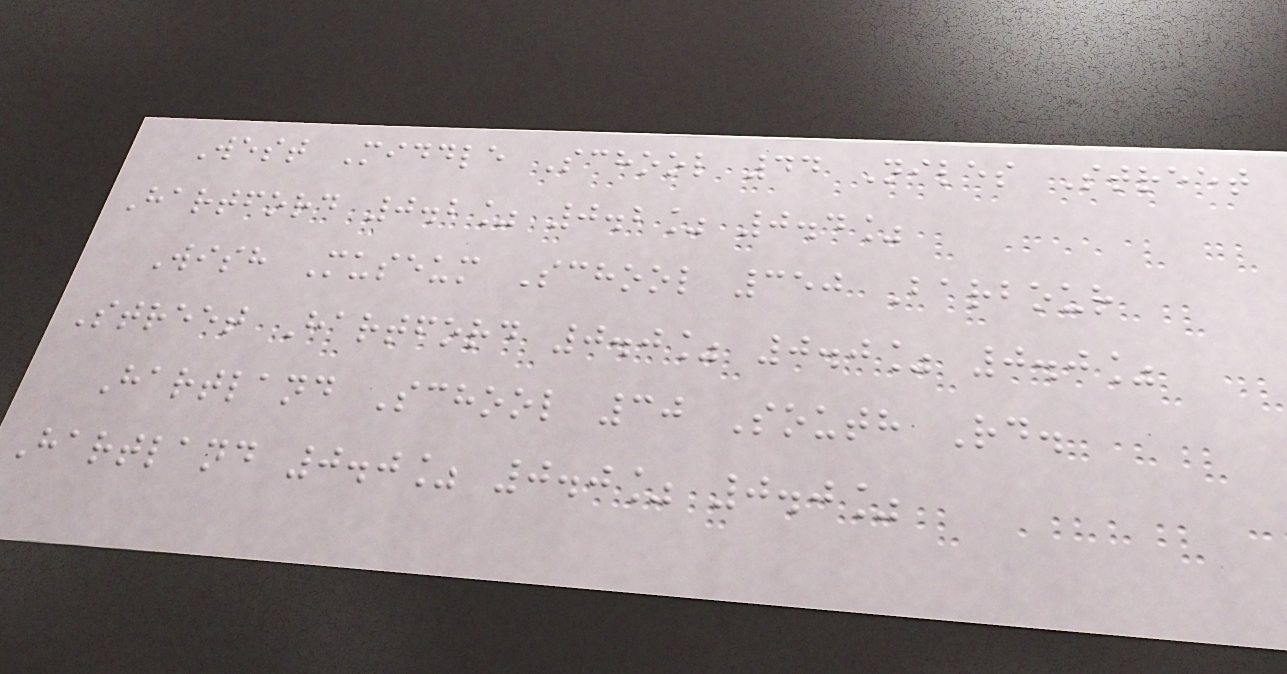West Middle School 44 Niles Street
Hartford 0.2% 0.2% 0.4%
Wish Museum School 350 Barbour
Street Hartford 0.0% 0.0% 0.0%
Hartland School 30 South Rd.
Hartland 0.0% 0.0% 0.0%
